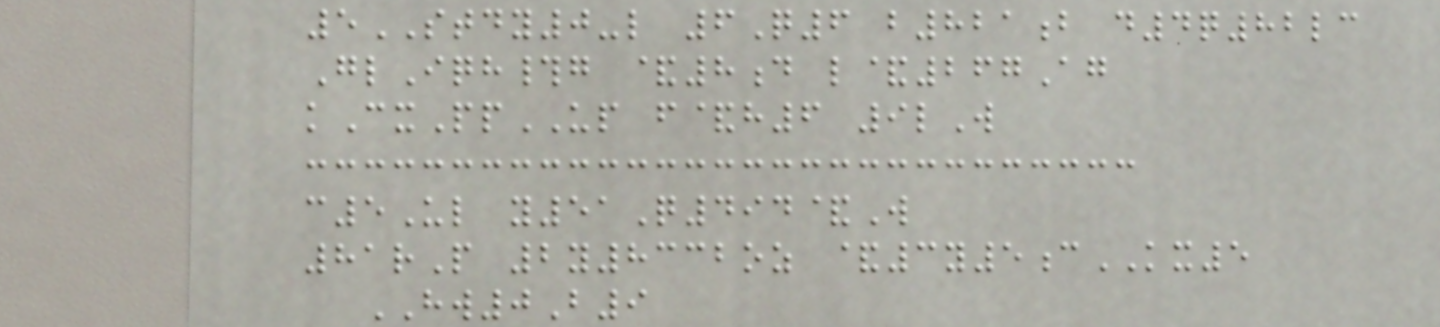5STDY0-l 6Q6 b821b d4q82lc
GlIqh#g &8d l&267Ag
kCxPpUP f&h6 9lW
c5Ul y51Q494&W
81rP 2y8332oz &3y5cKX5
HW0B9
